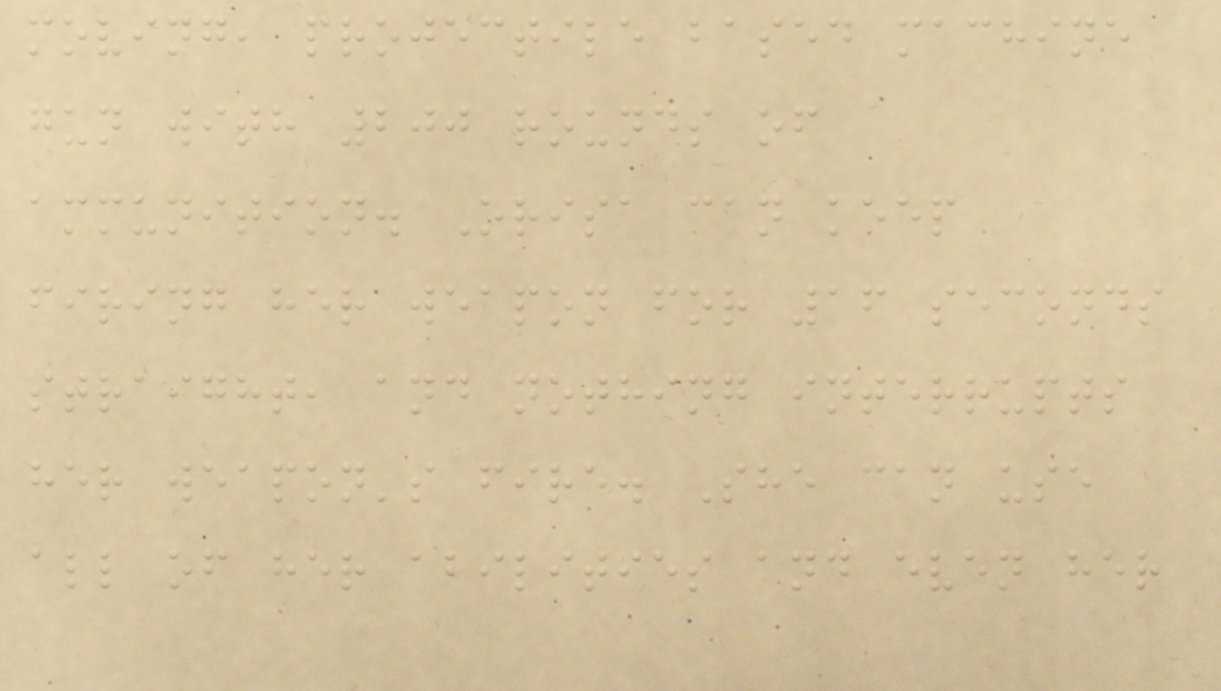moving, projectile based machine
gun with 200 rounds of
ammunition. Orisa can keep
firing her weapon for 16 seconds
straight, and nothing interrupts
her weapon's fire. She can use
all of her abilities and even her
